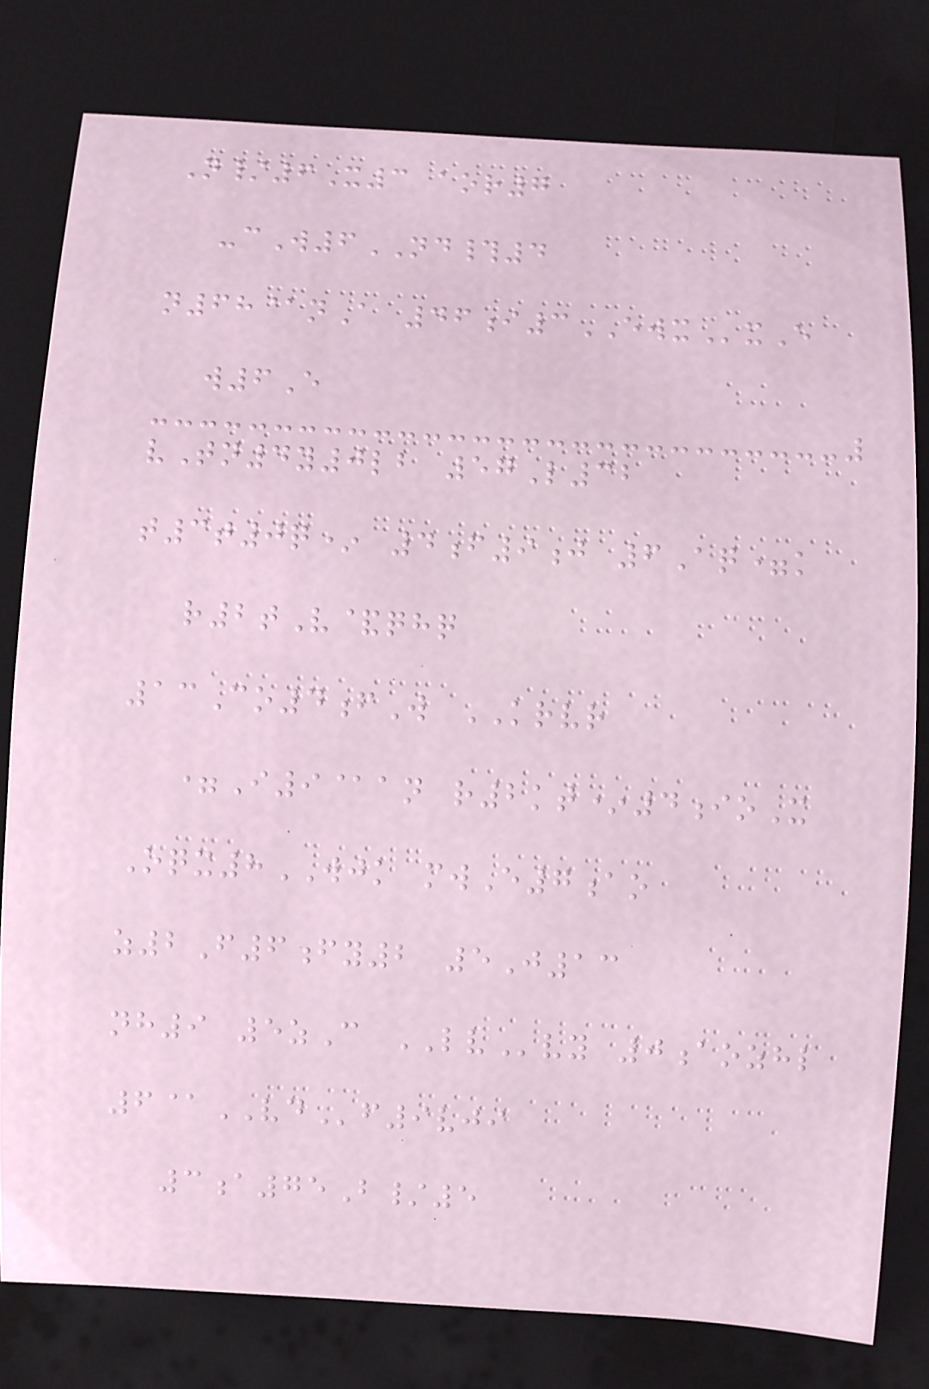N/6X3 aor7
-cW6ND#4
n68@nA 46i3EWXxE
w6E
vTn4y0lb 57L32
t3t0q* 4f9j 6Aq=k
r2tV&qhq
13Co4fW KRVR
=I9@an r2kt*4ioX
Oqx8WJK mwE7ao
z2F6fy2 5J13
nh9 5zC LVvy 0aozhl
6@VDf9vji
3a75B/5
